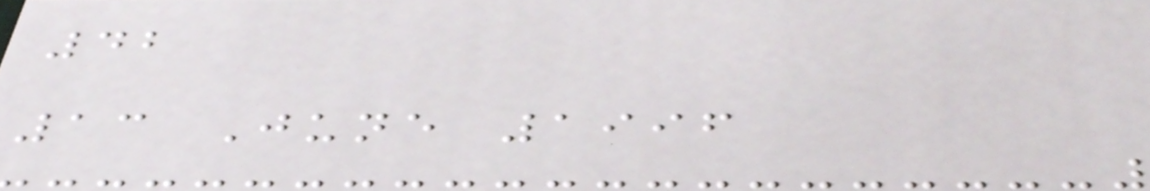42
13 June 1996
